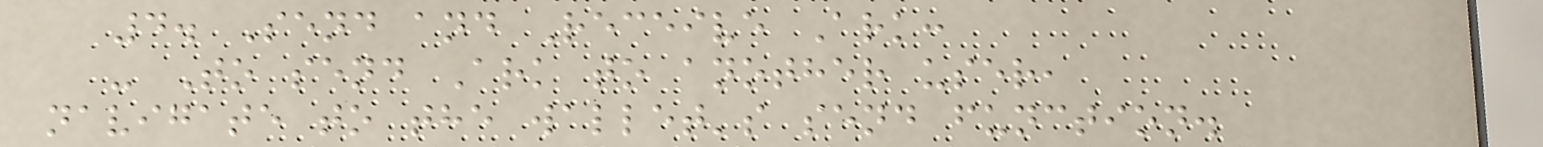4. Send and Receive Ark:
- To send Ark to another user,
navigate to the wallet's send function.
